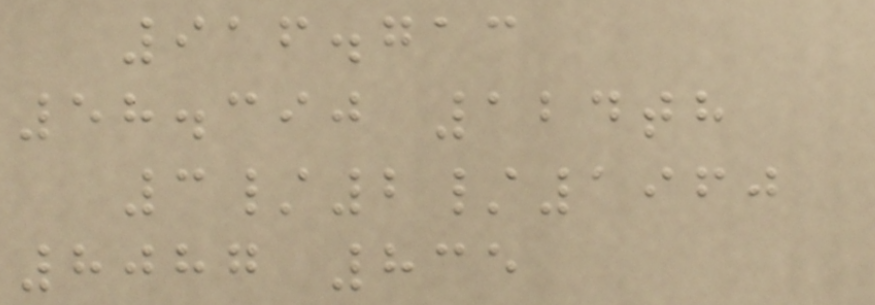916.713
58.390 124th
3/2/1960
8087 835
